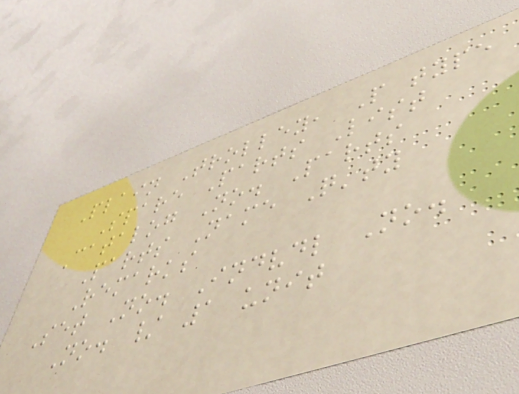Plain Trolley, P type
Spare Parts List
Catalog No. Parts
Parts Name Q'ty
Remarks
Set No. Indvdl No.
No. / 1 unit
